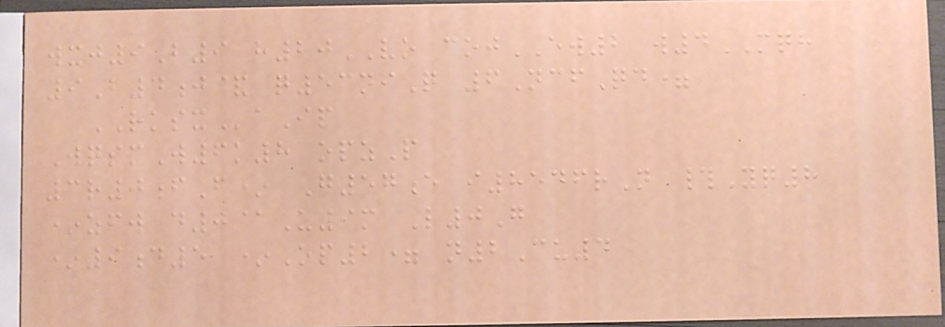wxj9B9 h20VO cojEW2 w4MQH
9B4j& q53niQ 6NcfQd=
RKSXaIp
WqsmW6k8 opzP
3r0fF* G57e i8546rN #Yq8
*zfw d0@U9m L0G
*9d5 *Op2= n2Cu4
